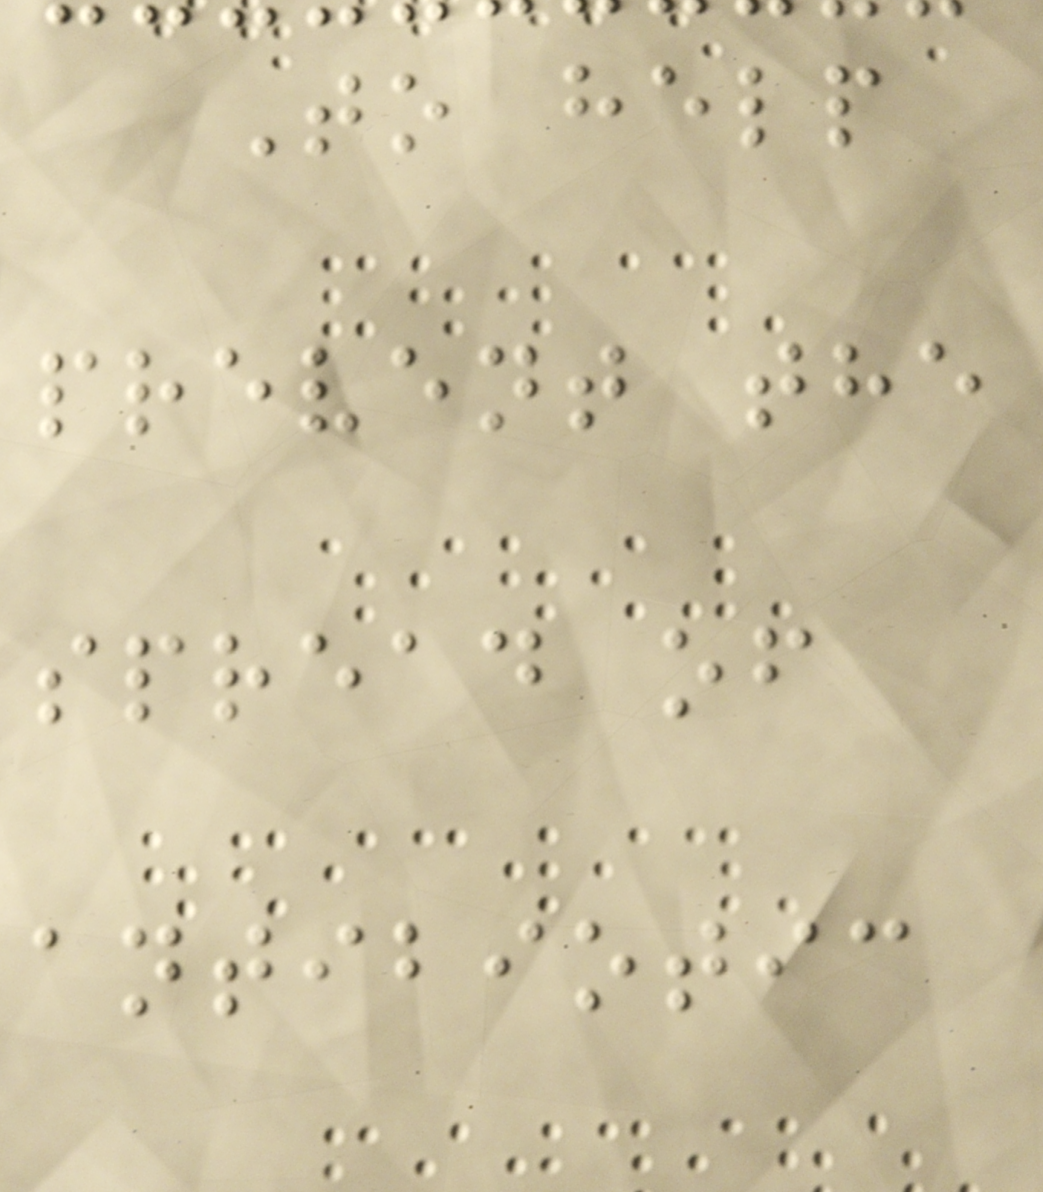To help
prevent the
spread of
antibiotic
